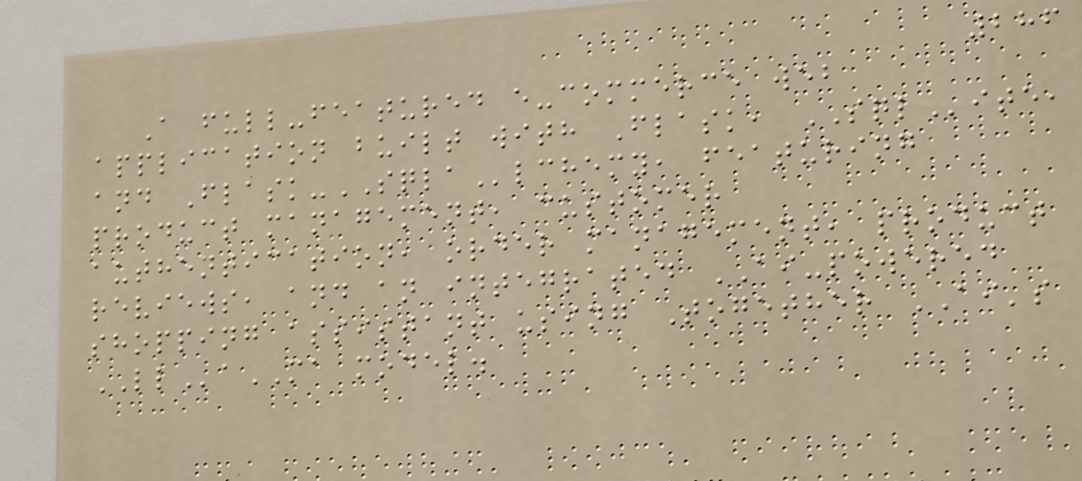286
A full-featured e-commerce web
application built with Flask, SQLite,
and Flask-SQLAlchemy, featuring
product management, customer
authentication, order management, product
reviews, and an integrated AI-powered
shopping assistant using Together AI's
LLaMA model.
